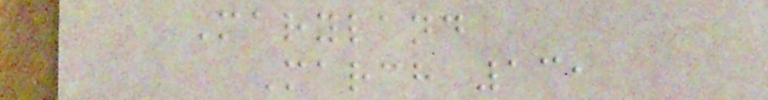Maryland
March 13,
